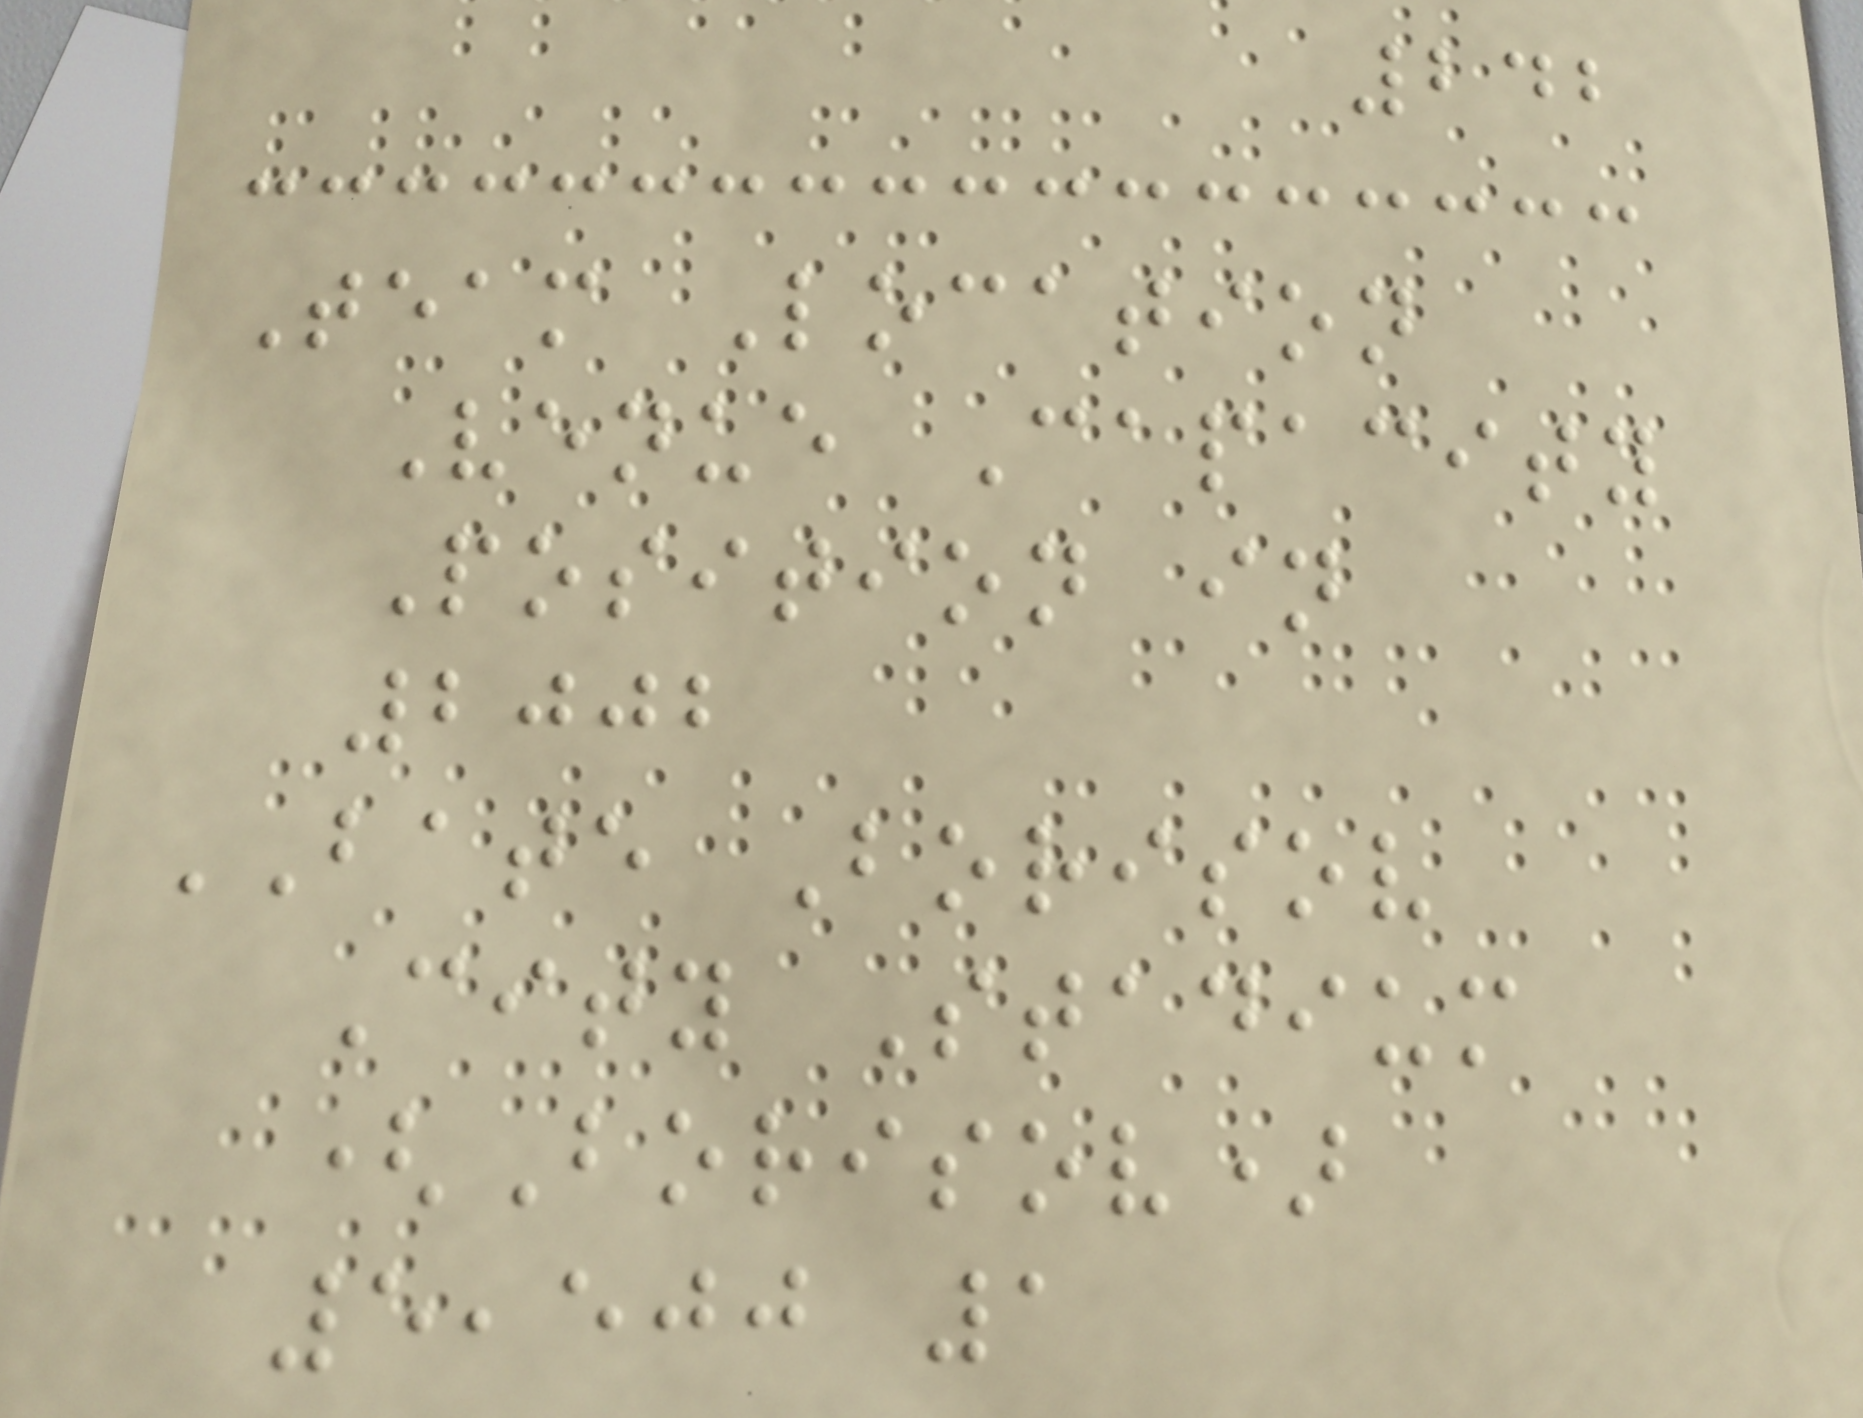242
Team Location
Venue Capacity
Position in
2002
BATE Borisov
City Stadium
(Borisov)
5,500 1
